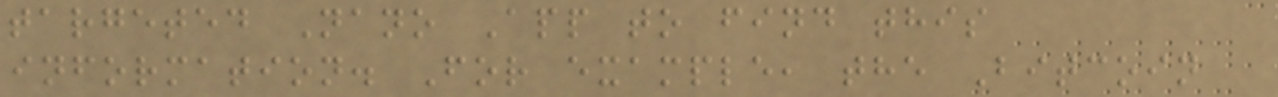targeted Nano App to find this
information. For example, the Bitcoin
